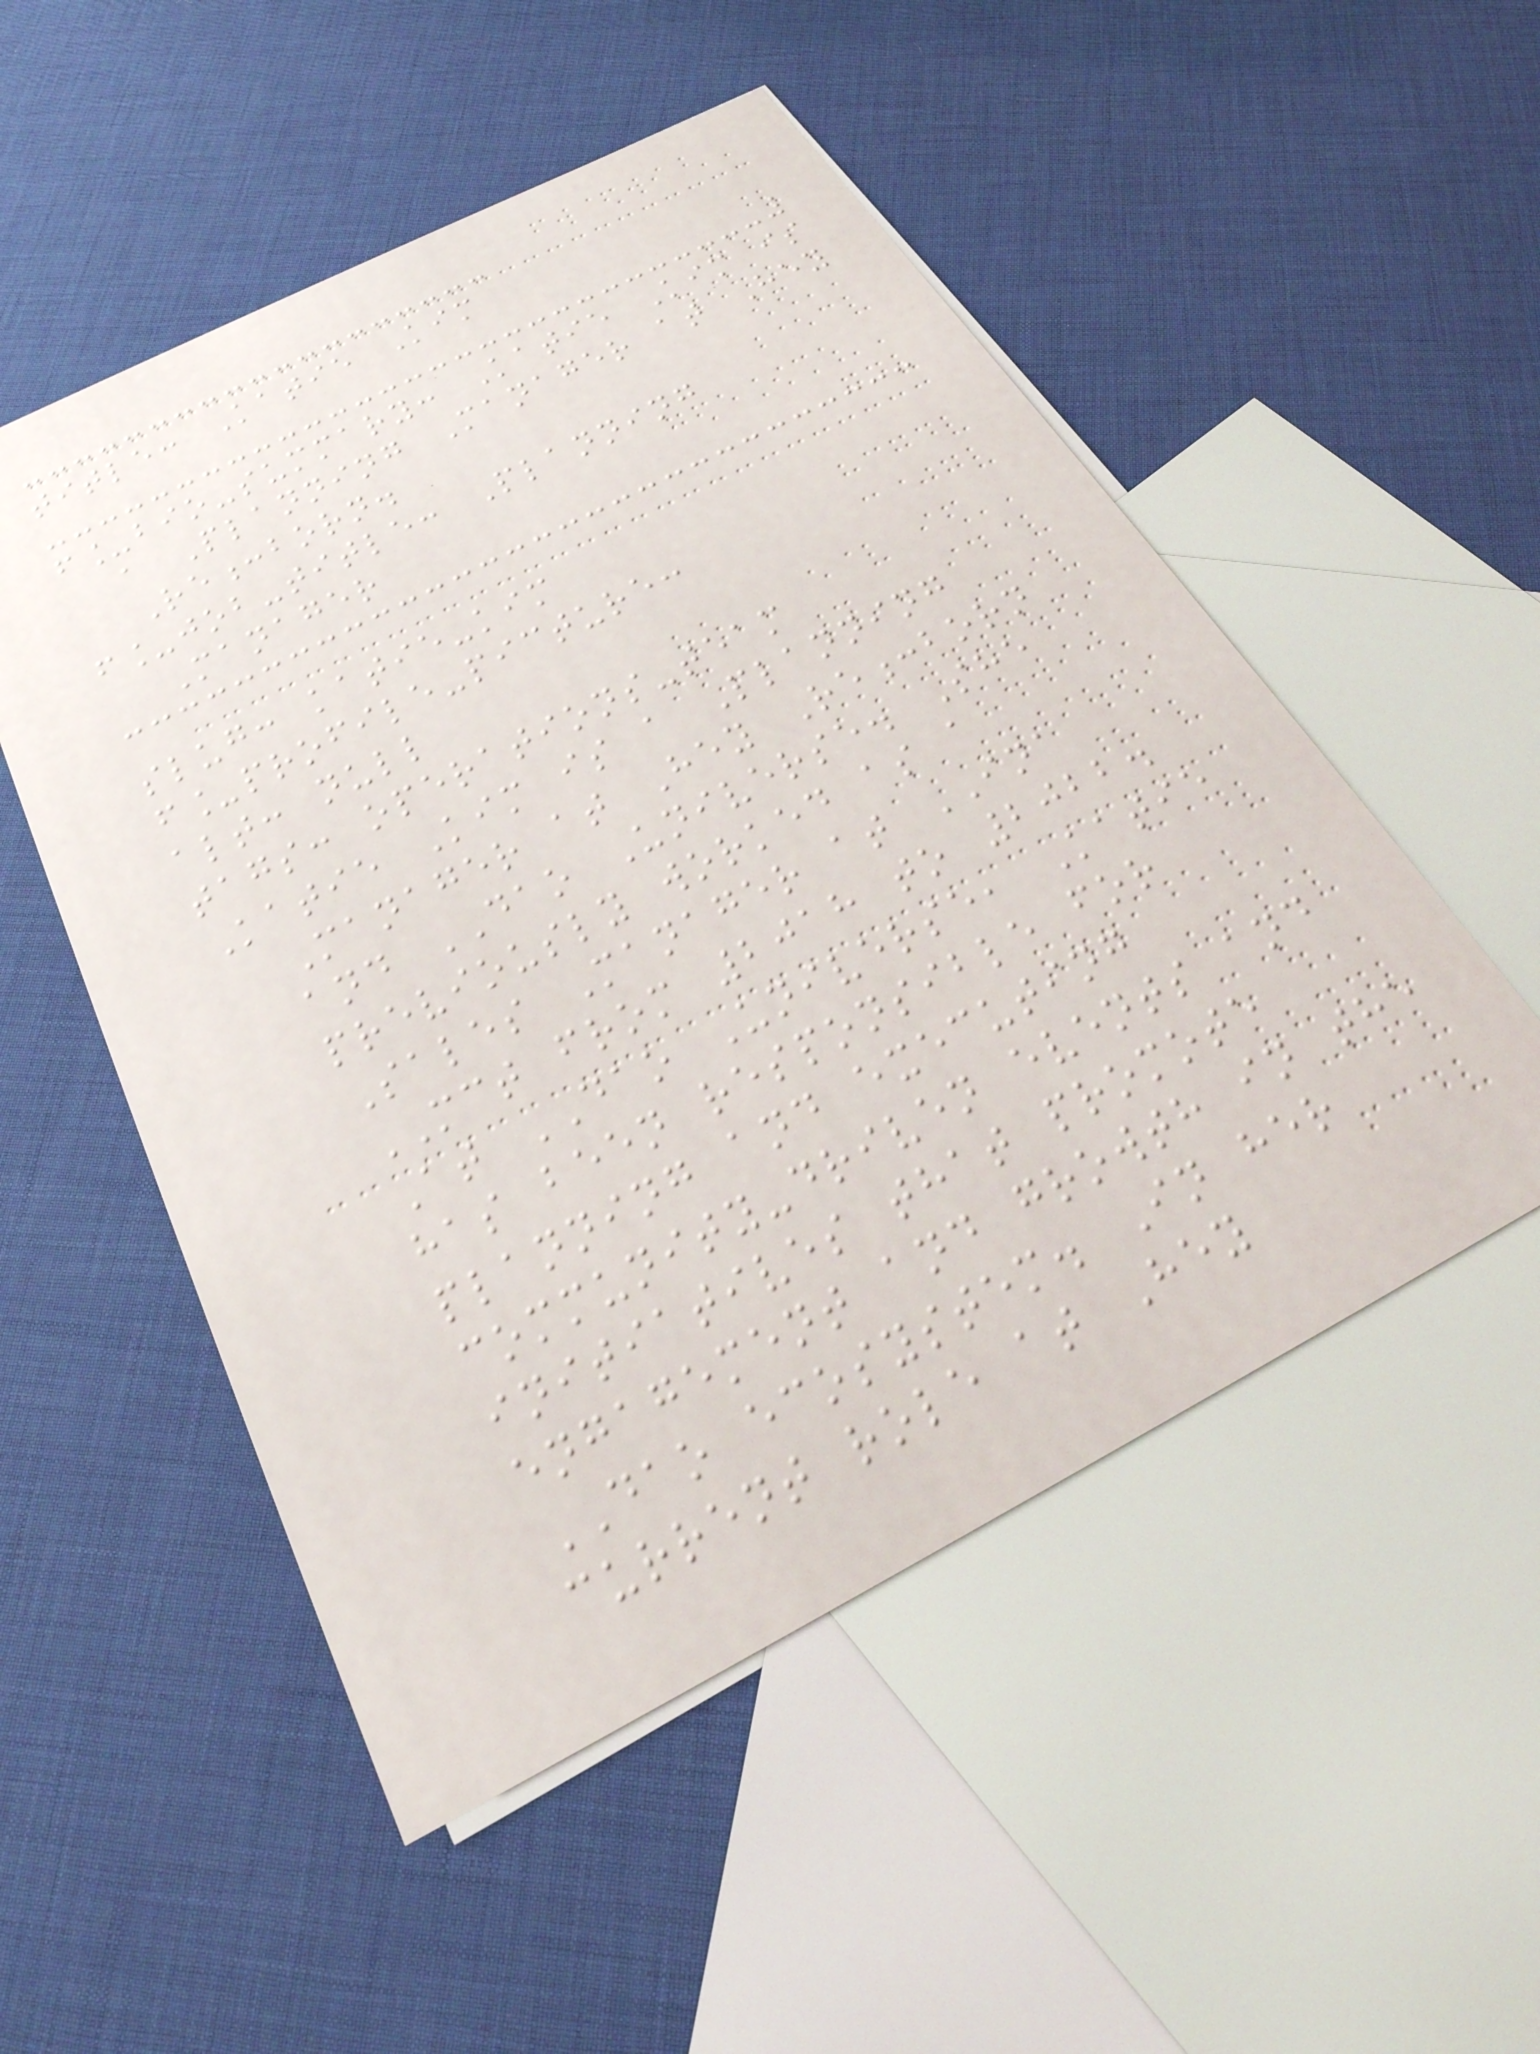title: Katie Kim
f_bio-summary: Katie Kim is
a Planning Manager at Hey
Re:born.
f_job-title: Planning
Manager
slug: katie-kim
f_profile-picture:
alt: null
tags: operations-team
Katie Kim is a Planning
Manager at Hey Re:born
and DAO Universe. She
previously worked as a
Sales Manager at INA
MCT from 2018 to 2022.
At DAO Universe, Katie
has been responsible for
planning and executing
community-driven events and
initiatives that promote
engagement and growth in the
DAO ecosystem. In her
current role at Hey
